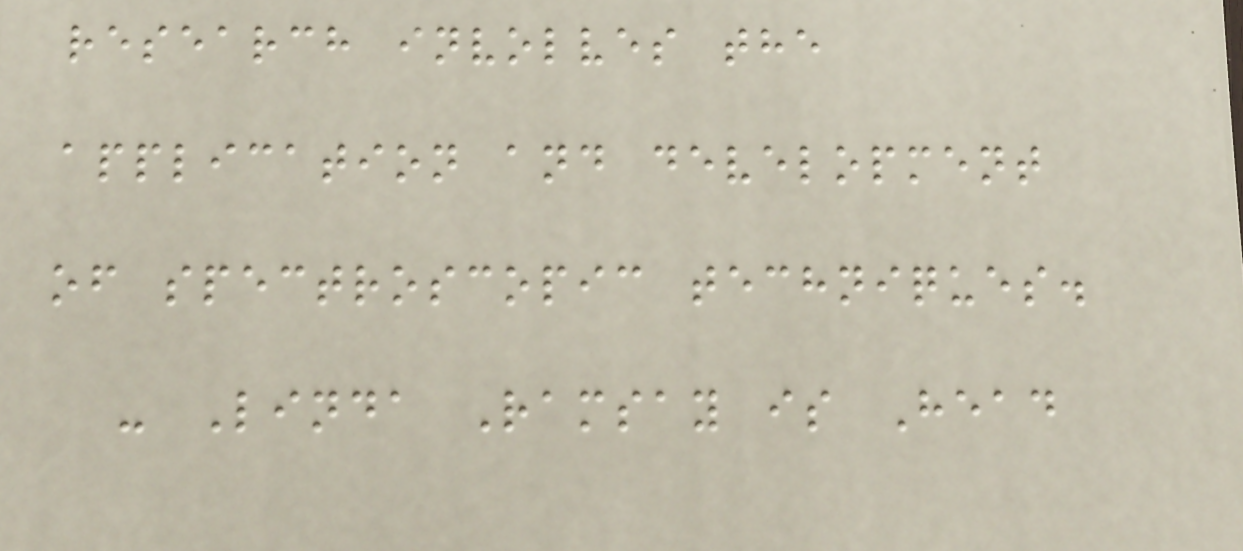research involves the
application and development
of spectroscopic techniques.
- Linda Ramsay is Head
